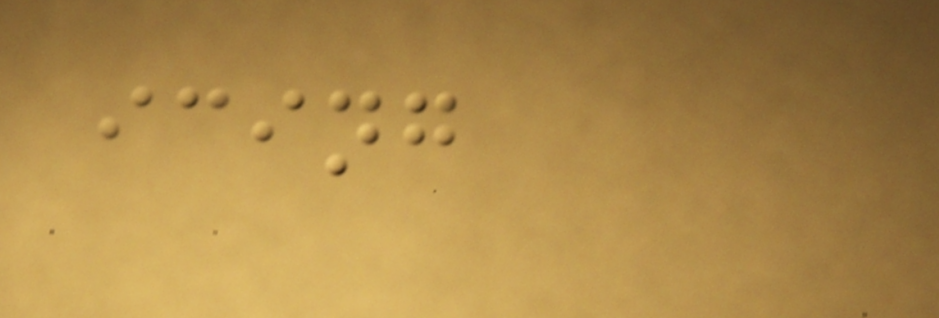icing
